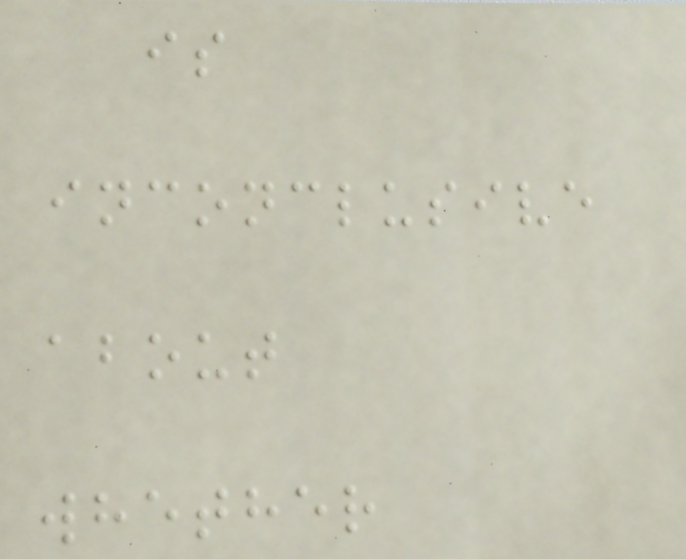is
inconclusive
about
whether
